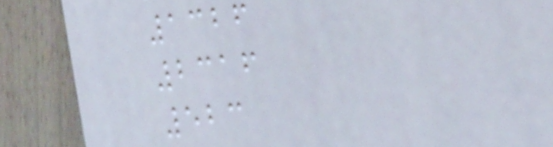1326
2316
523
